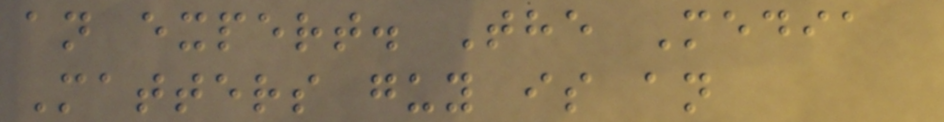an expert. The Media
Matters guy is an
